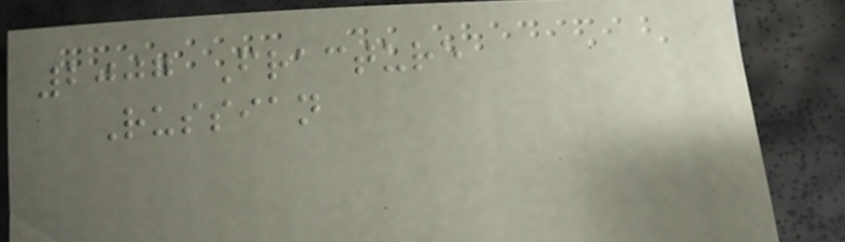2007 Fracture
Russian
